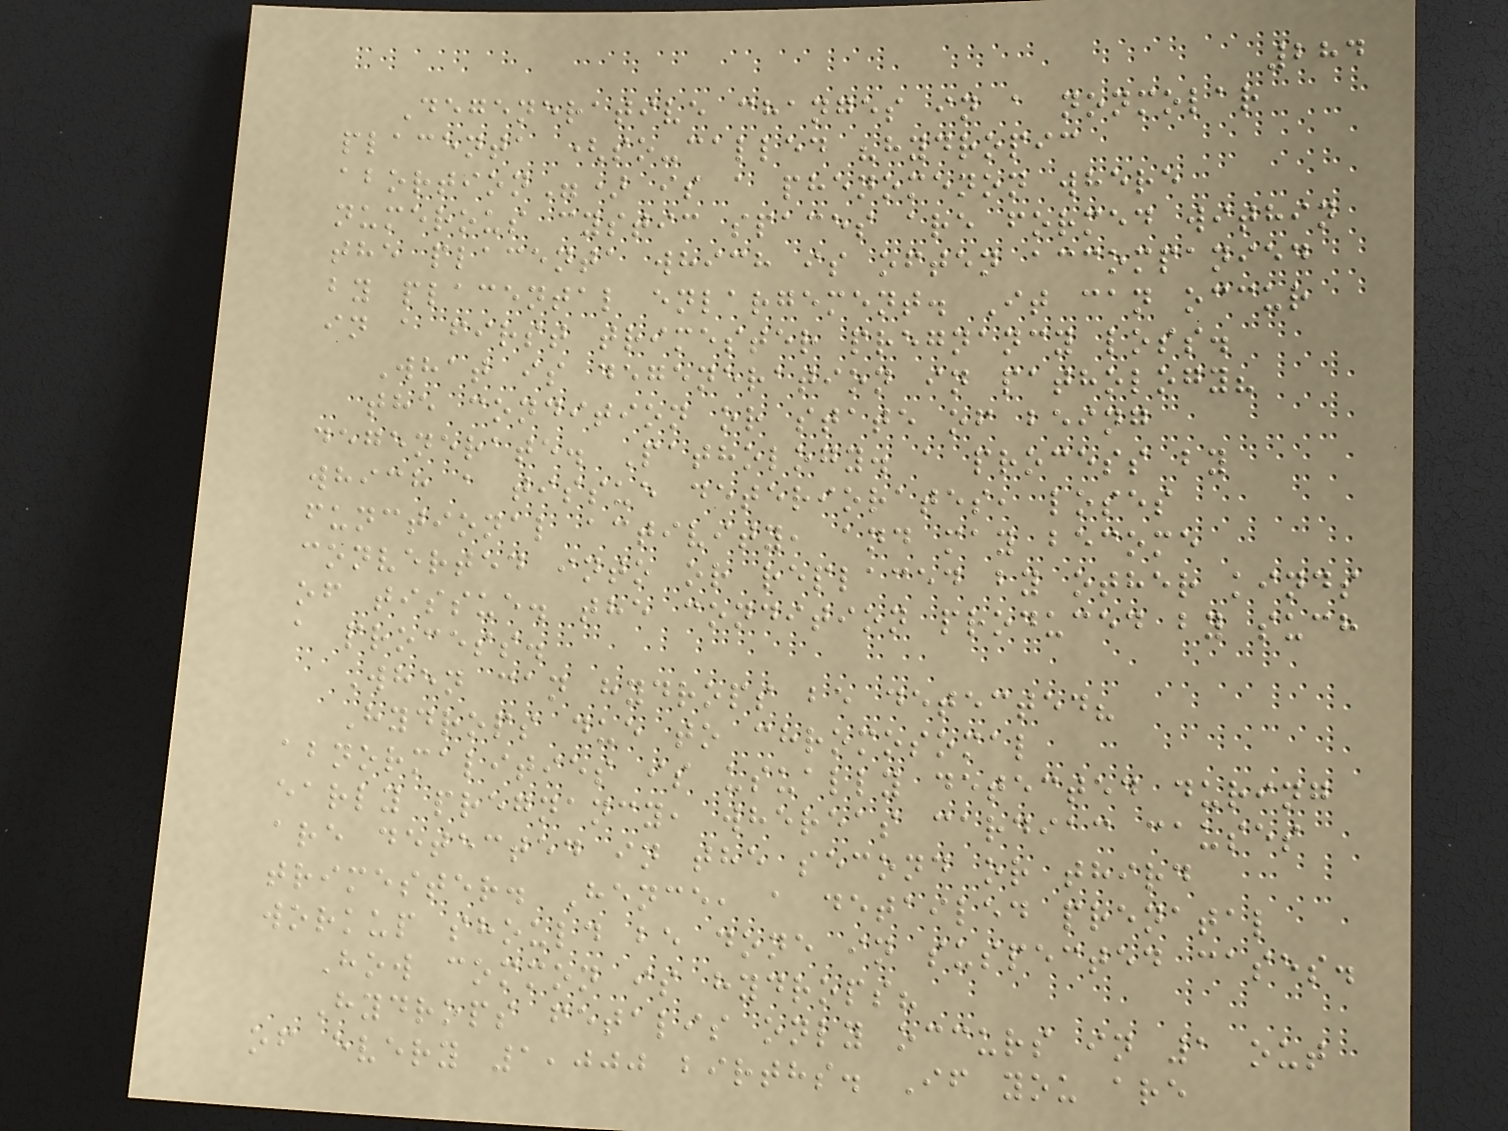284
Degenerative changes in a nonmolar
placenta (so-called "hydropic
abortion") is a phenomenon where
numerous cystic spaces are formed within
the placenta which is often accompanied
by placental enlargement. It can occur
in a first trimester pregnancy loss.
What is degeneration in pathology?
the condition or state of being
degenerate. Pathology. a process by
which a tissue deteriorates, loses
functional activity, and may become
converted into or replaced by other kinds
of tissue. the condition produced by such
a process.
When can hydrops be detected?
Hydrops due to chromosomal
abnormalities is usually detected during
early pregnancy, whereas cardiac causes
are detected in the second or third
trimester. Hence, a detailed prenatal
workup should be done in suspected cases.
How common is hydrops?
Hydrops fetalis only occurs in 1 out
of every 1,000 births. If you are
